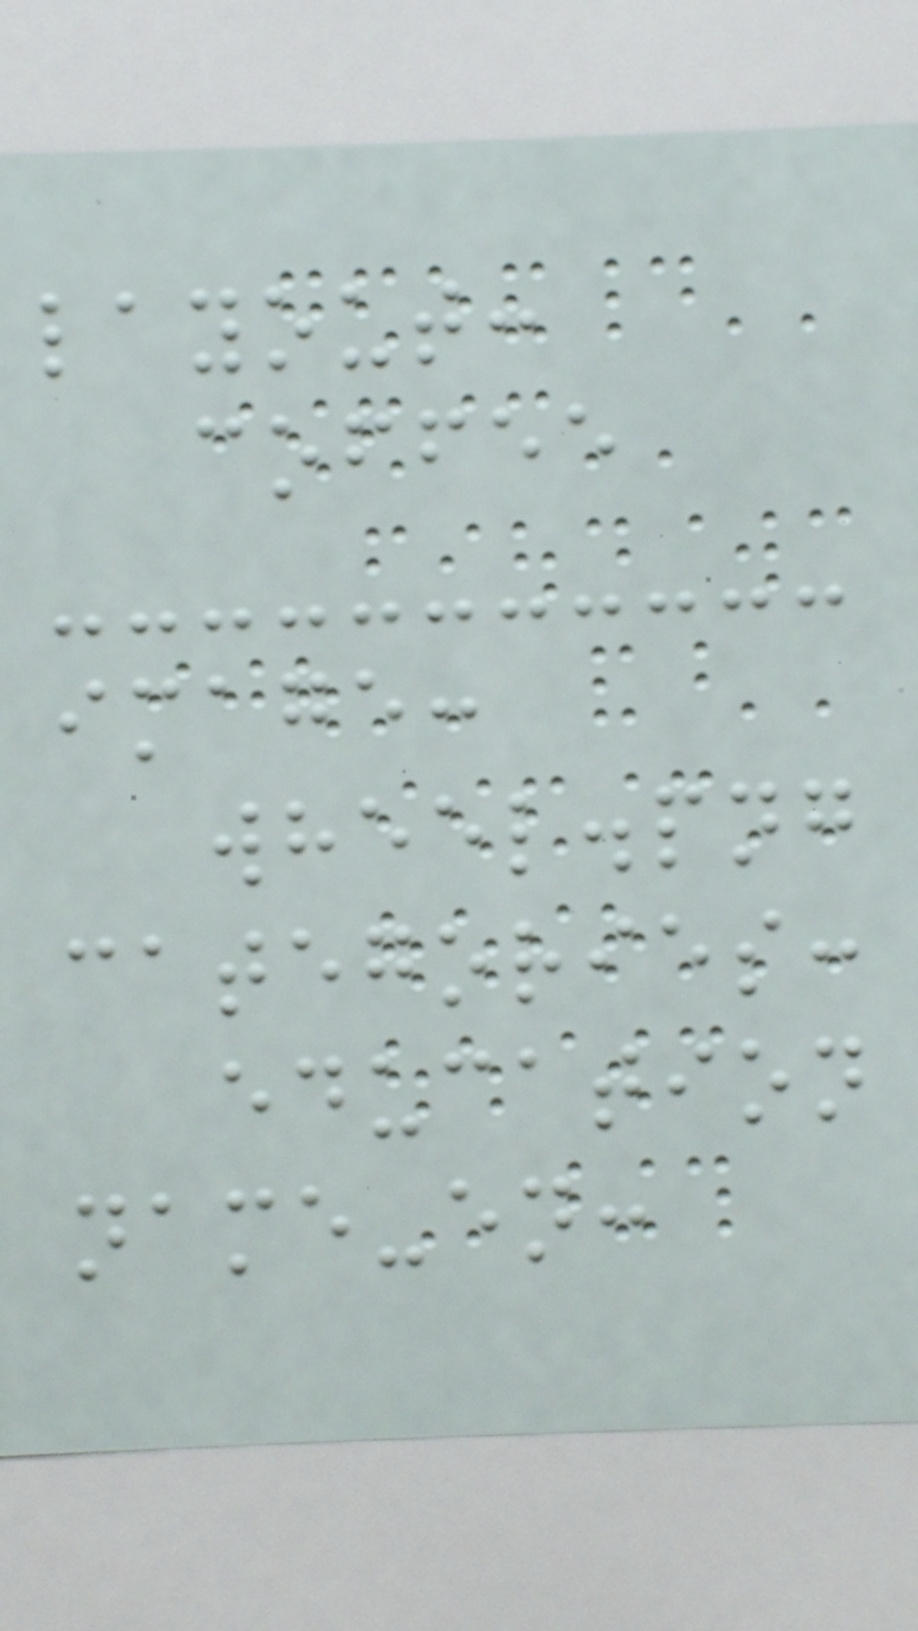layout:
coffee
image:
wheel.png
categories:
education
name-en:
